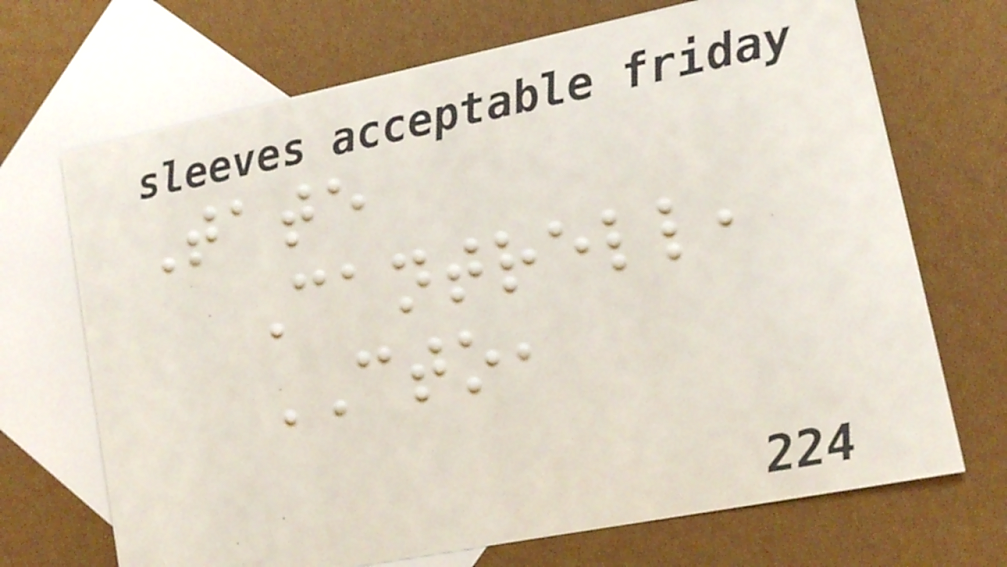Tate
Cantrell,
CTO,
